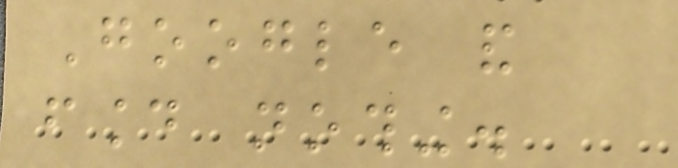Google and
found nothing.
